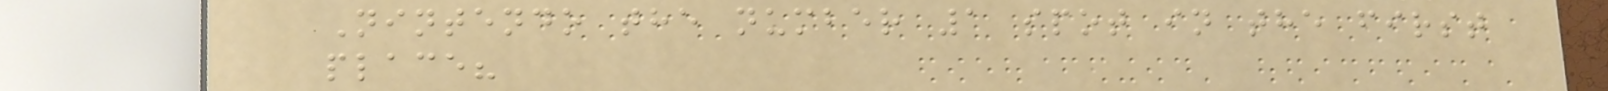Nintendo the number 1 spot in the first
place?
